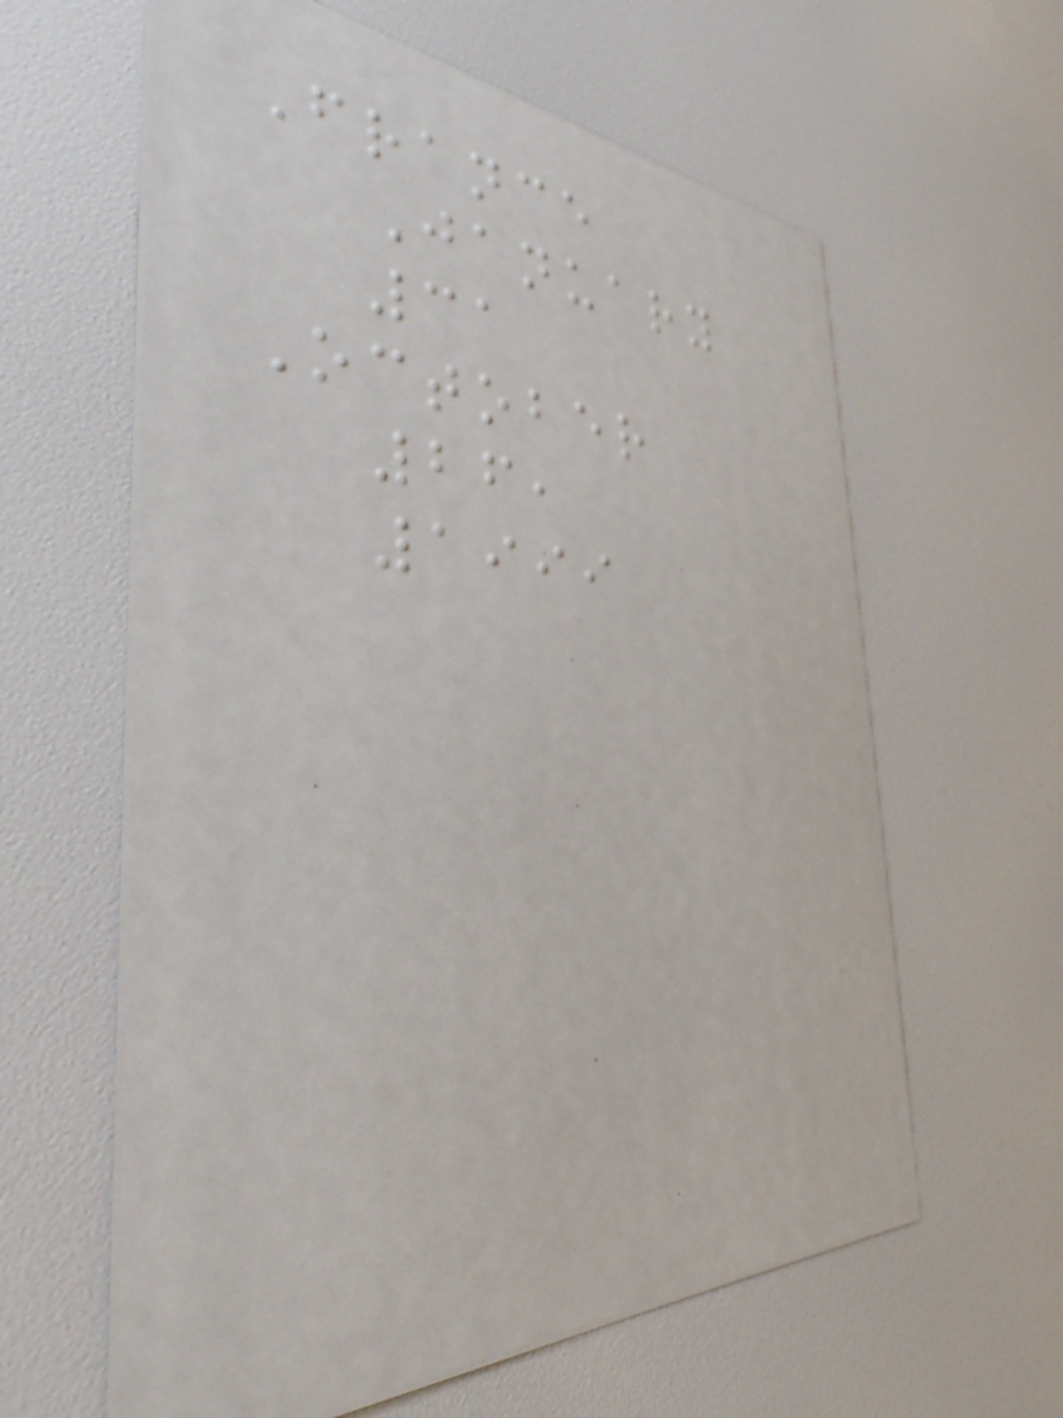France
January
31
October
26,
1999
